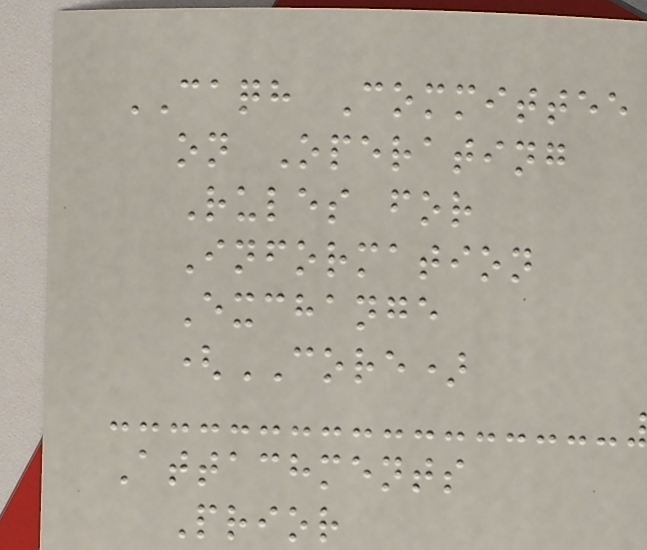CAQH Committee
on Operating
Rules for
Information
Exchange
(CORE)
Attachments
Prior
